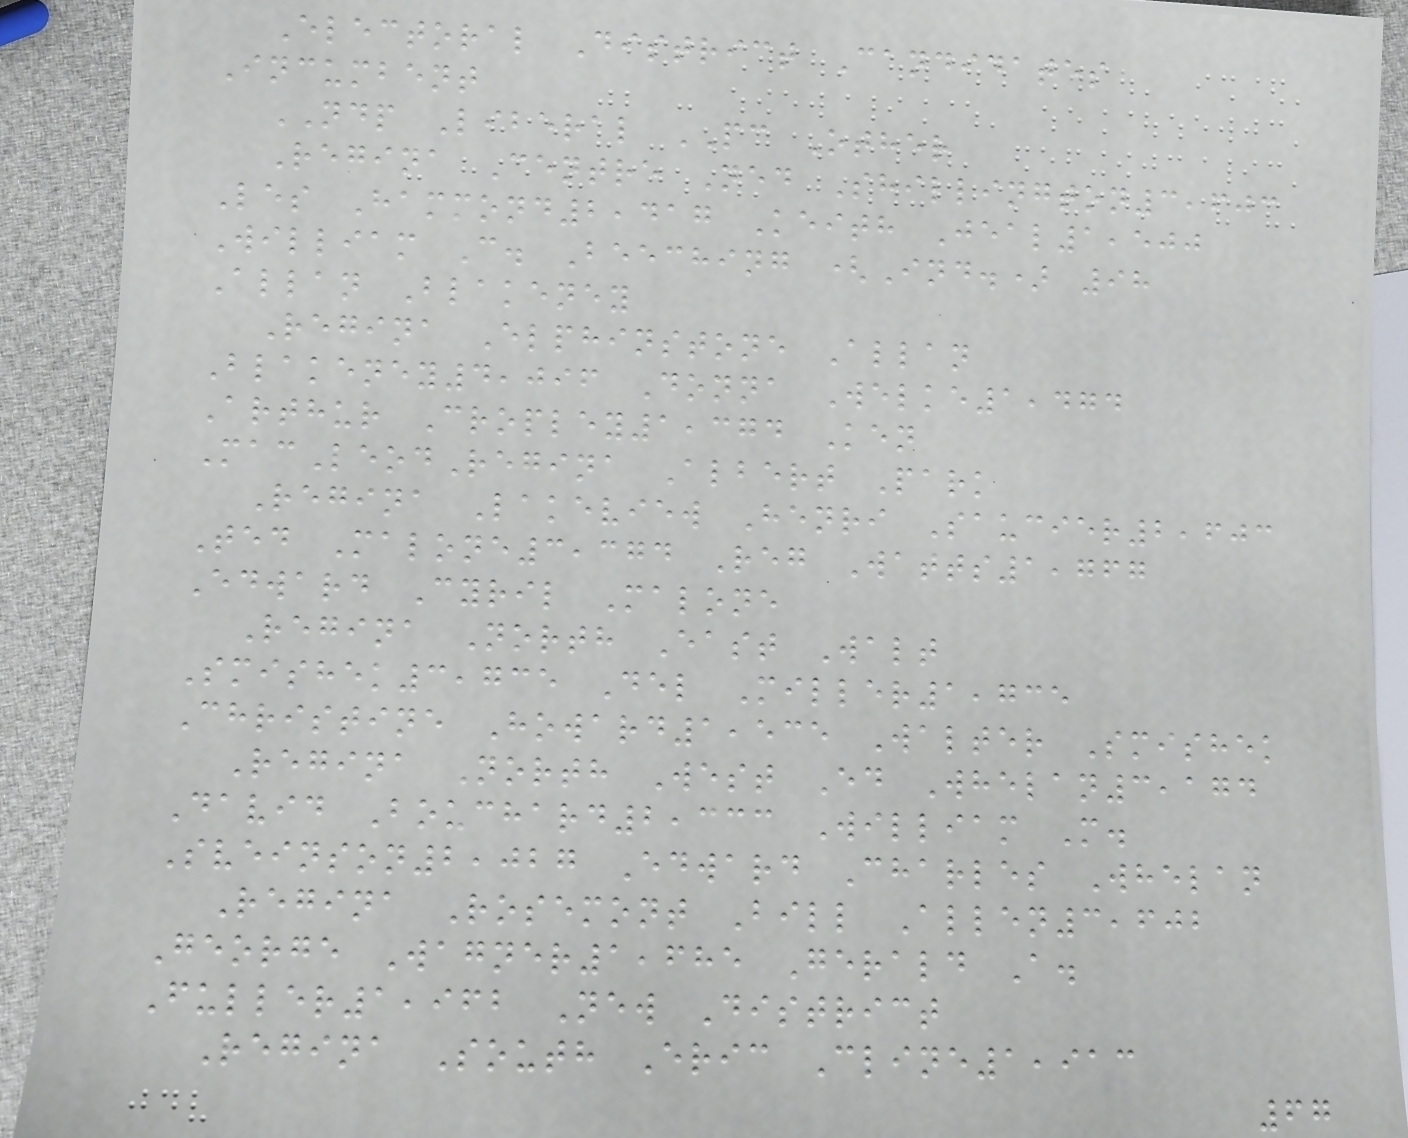Electoral District Candidates
Incumbent
NDP Liberal PC Other
Regina Centre Ned Shillington3,603
Les Hammond2,417 Keith Jeal1,500
William C. Beeching (Ind.) 98
Allan Blakeney
Regina Elphinstone Allan
Blakeney4,096 Donna Welke1,474
Arthur Cropley1,374 Ken
MacLeodRegina Albert Park
Regina Lakeview Henri Saucier2,603
Ted Malone3,374 Reg Watts1,767
Edward Cyril Malone
Regina North East Walt
Smishek3,735 Del Miller1,735
Christine Howard1,535 Walter Smishek
Regina North West Ed Whelan3,174
David Bouchard2,333 William M.
Sveinson2,027 Edward Charles Whelan
Regina Rosemont Bill Allen3,602
George Wagner1,685 Gerald A.
Fuller1,962 New District
Regina South Eric Cline1,913
67
